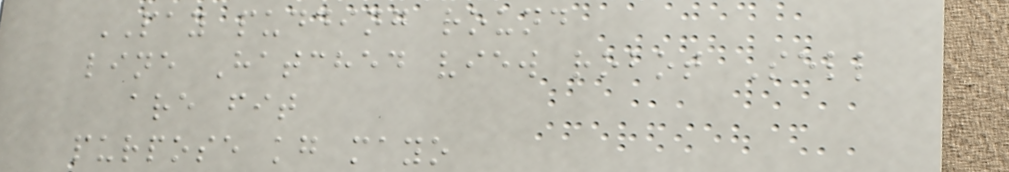PAY pudding round
line Hatched view robot Sell
are fit
purpose kg mayo
